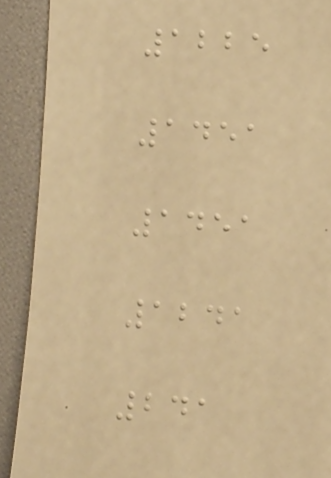1225
1451
1451
1241
241
